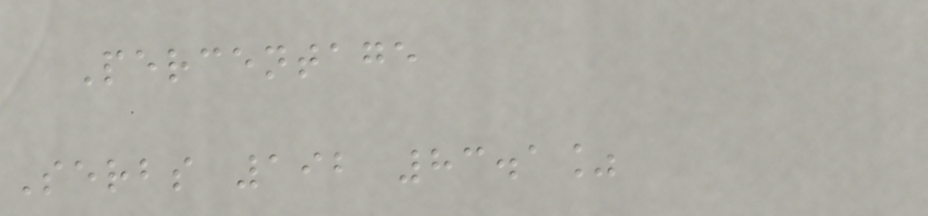Percentage
Serbs 192 83.1%
